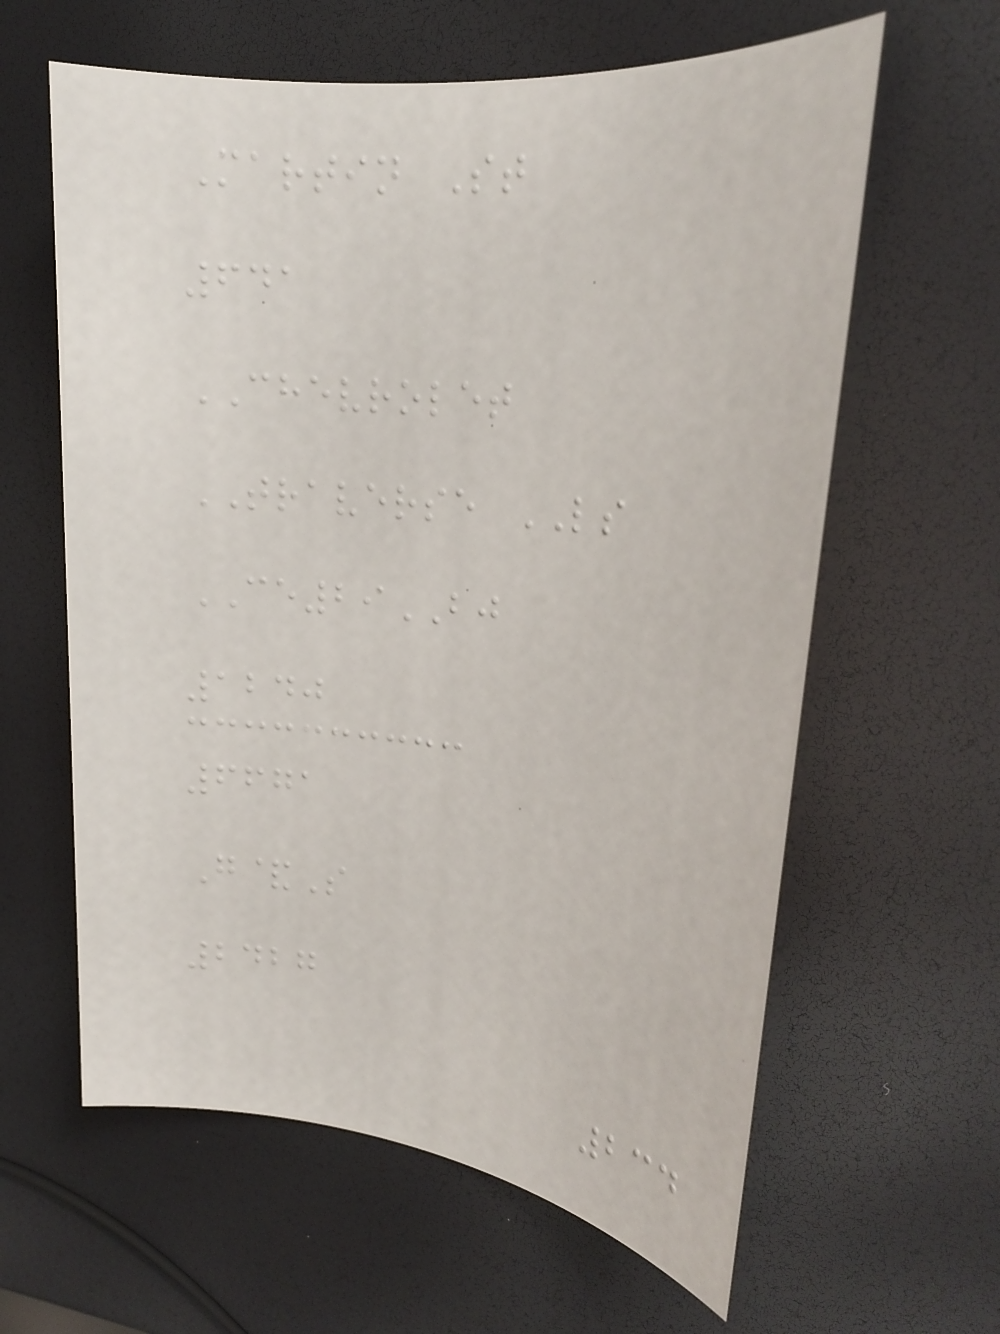Martin St
641
CHEVROLET
TRAVERSE LS
CE29BJ
1240
6671
G&S
2427
234
